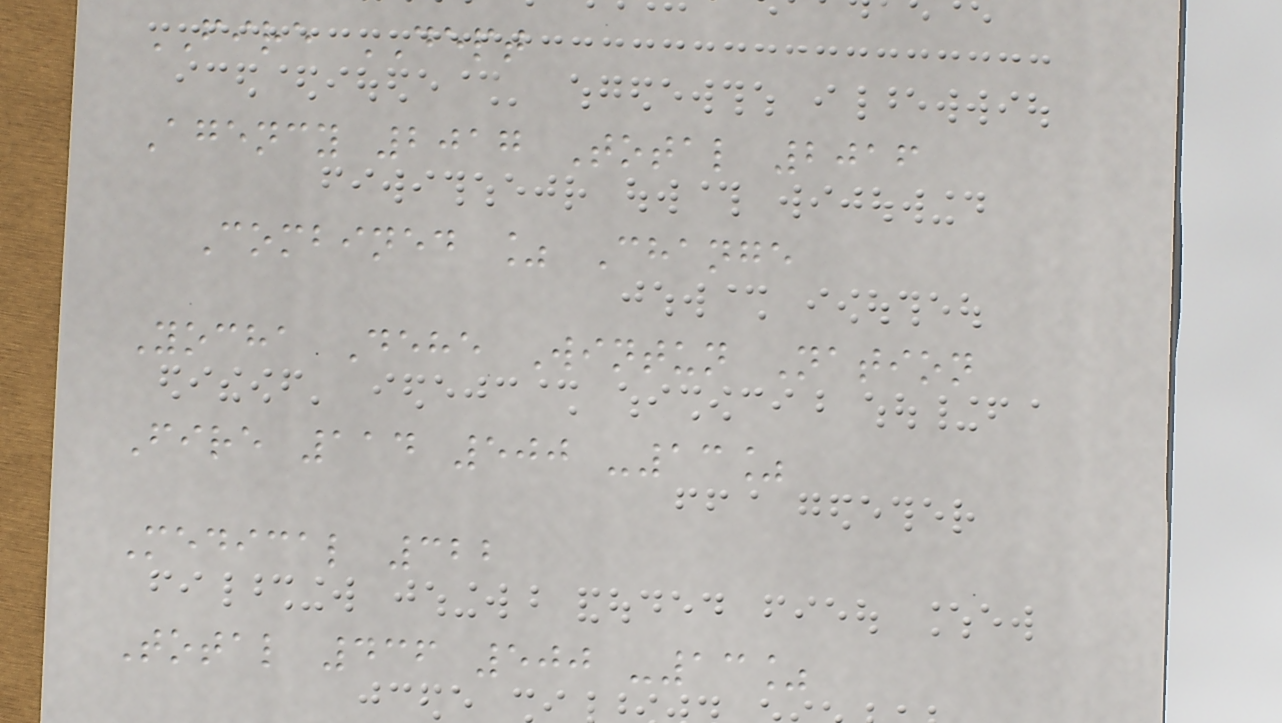FIRE DEPT
Agency 2017 Total 2016
Combined % Change
Yocha Dehe Wintun Nation
Fire 114 500 -13%
Medical 322
Total 436 500 -13%
